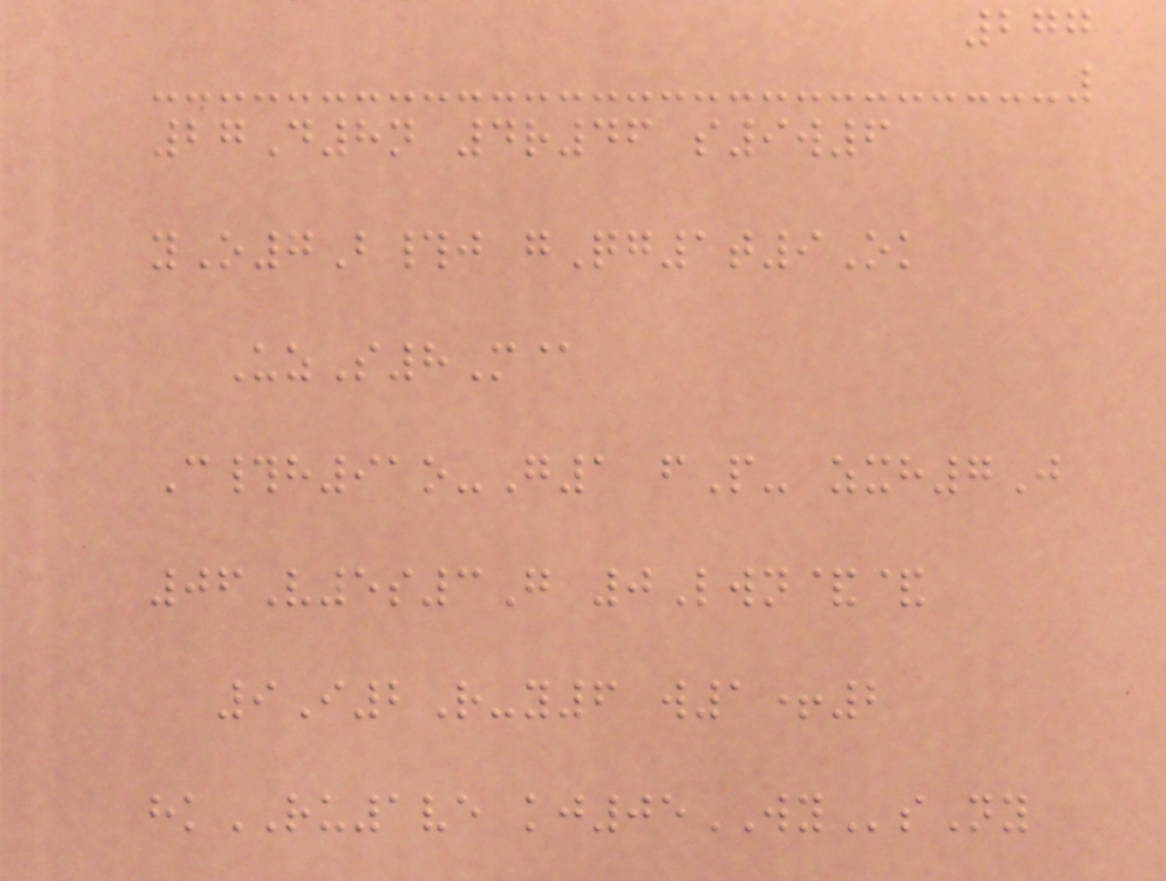277
27D8n 4r46 s9w6
yO7B#j gQg1t9Ok
UzS8M@
C#h91o-G1 fP- zxh7J
06V5s3G 0Lwn&&
9I2R-y6 w1+2
hkRU1ve kj05WYsNy
